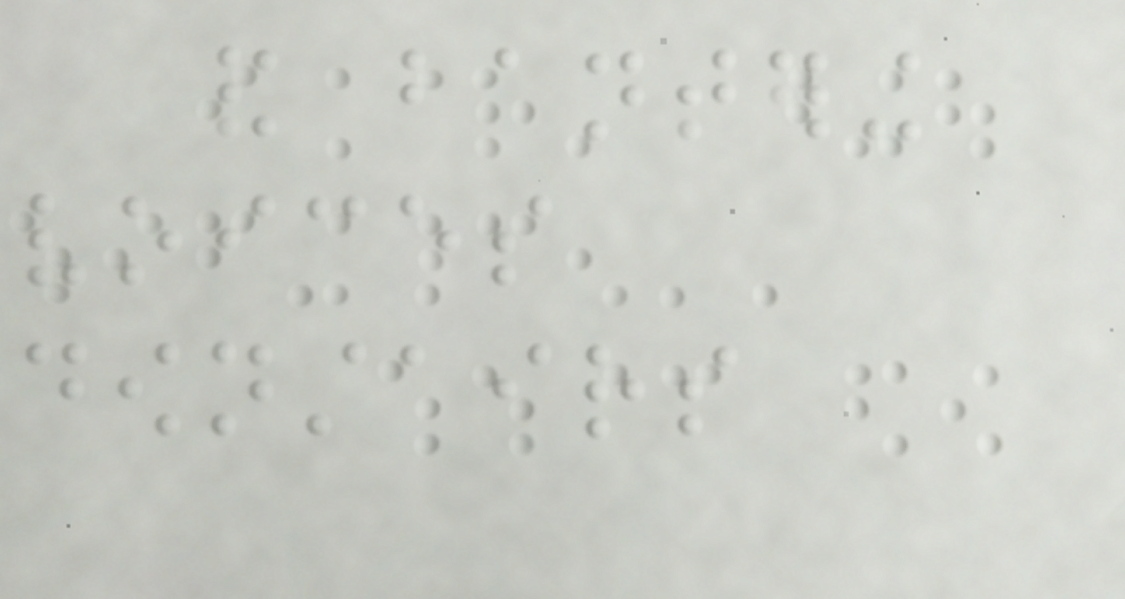and bantering
voices
downstairs
